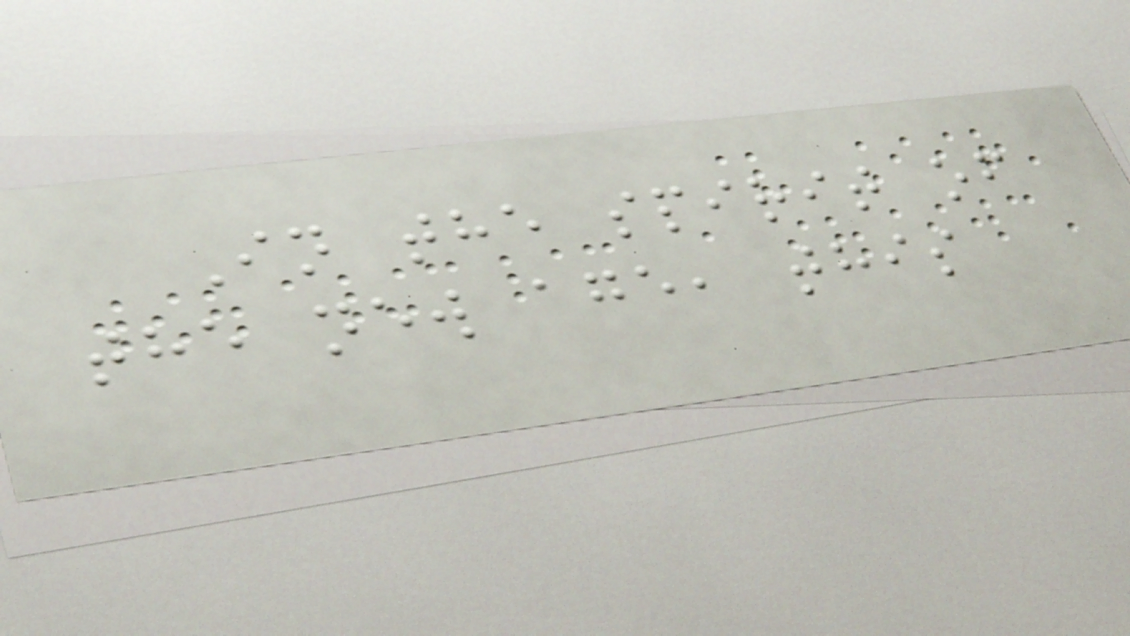In the spirit of
the new age, this
